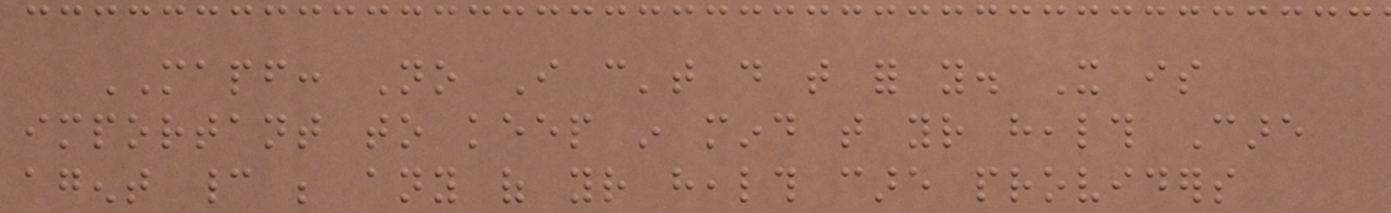MAPF: No I can't do that for you. It is
important to keep in mind that your health Care
agent cannot be any of your health care providers
